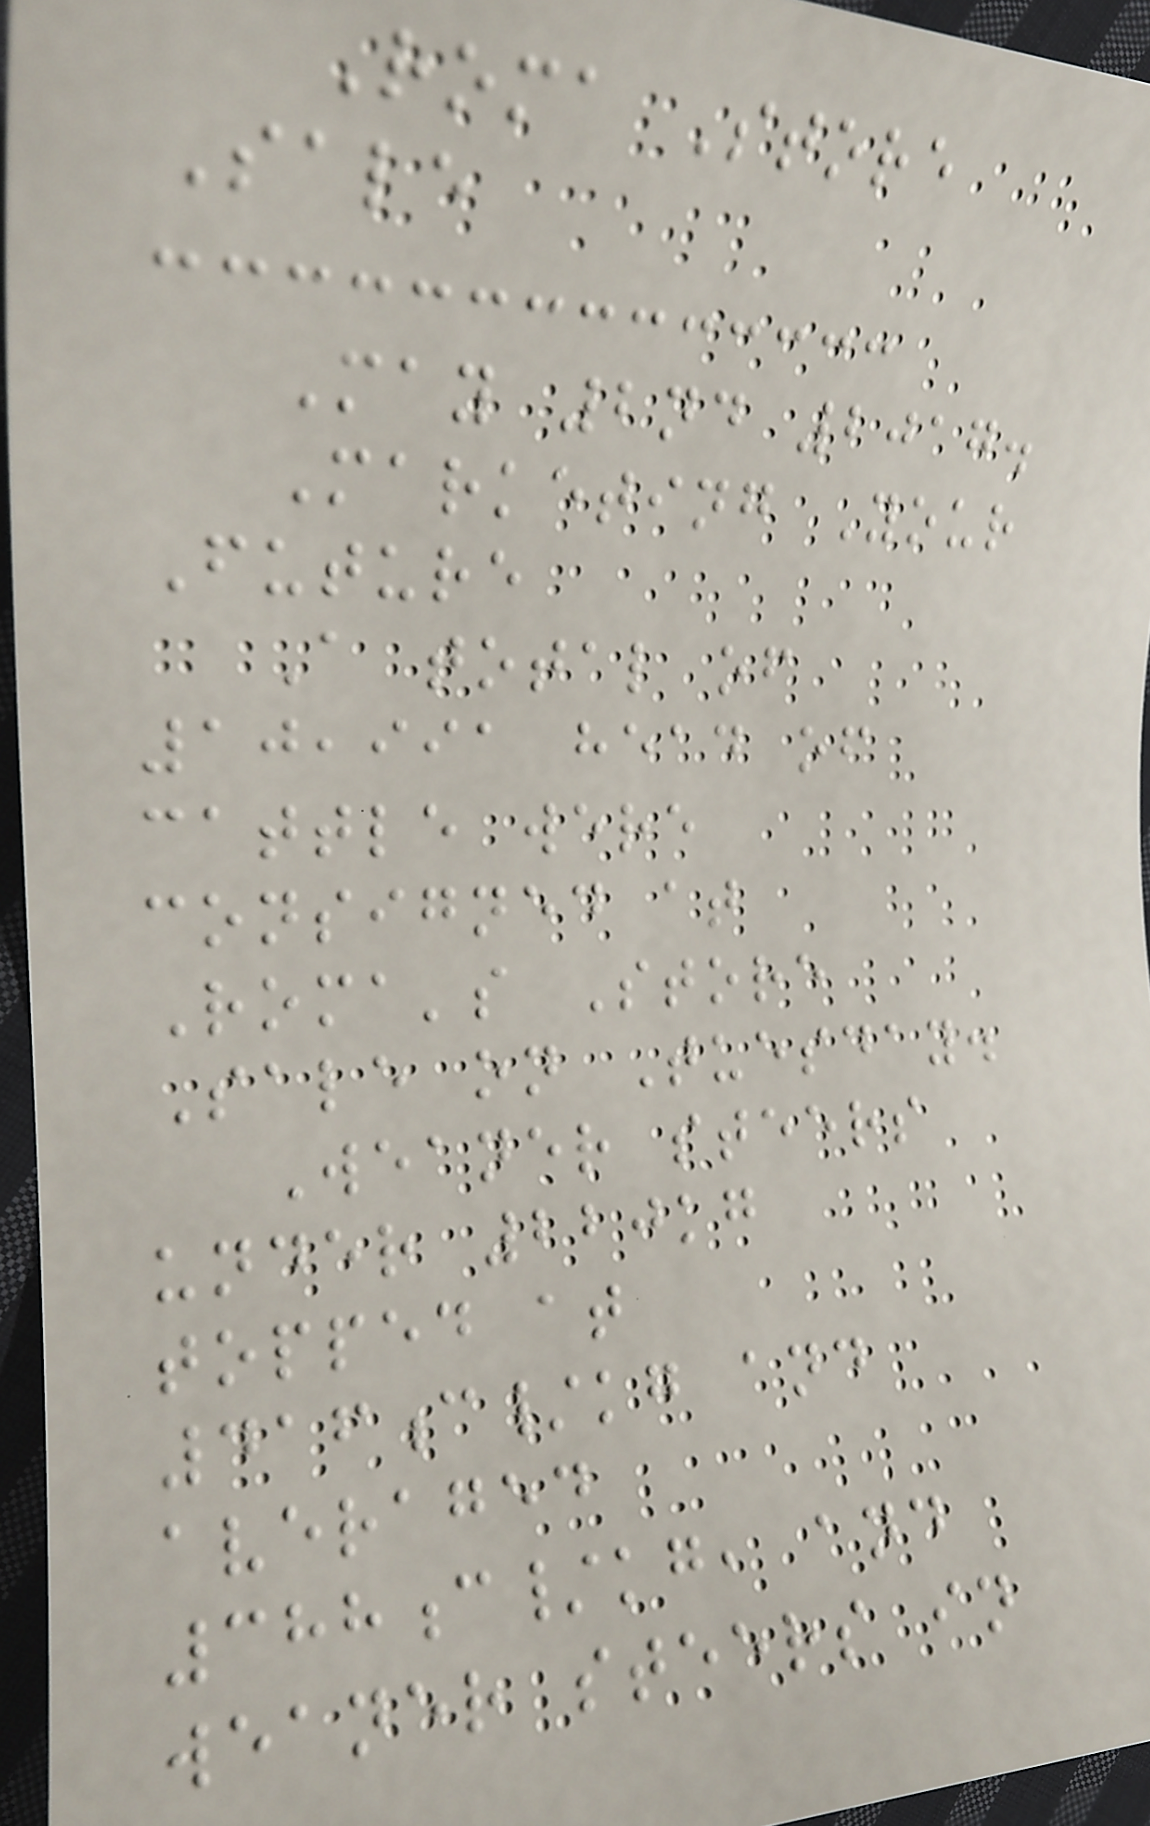Roma Store
Sale
May 2nd 2017.
Marketing Your
Future
A total of
10,991 head of
cattle were
consigned at
Roma's Store
Sale on Tuesday.
Weaner steers
under 220kg
topped at
416c/kg and
averaged
388c/kg, and
weaner steers in
